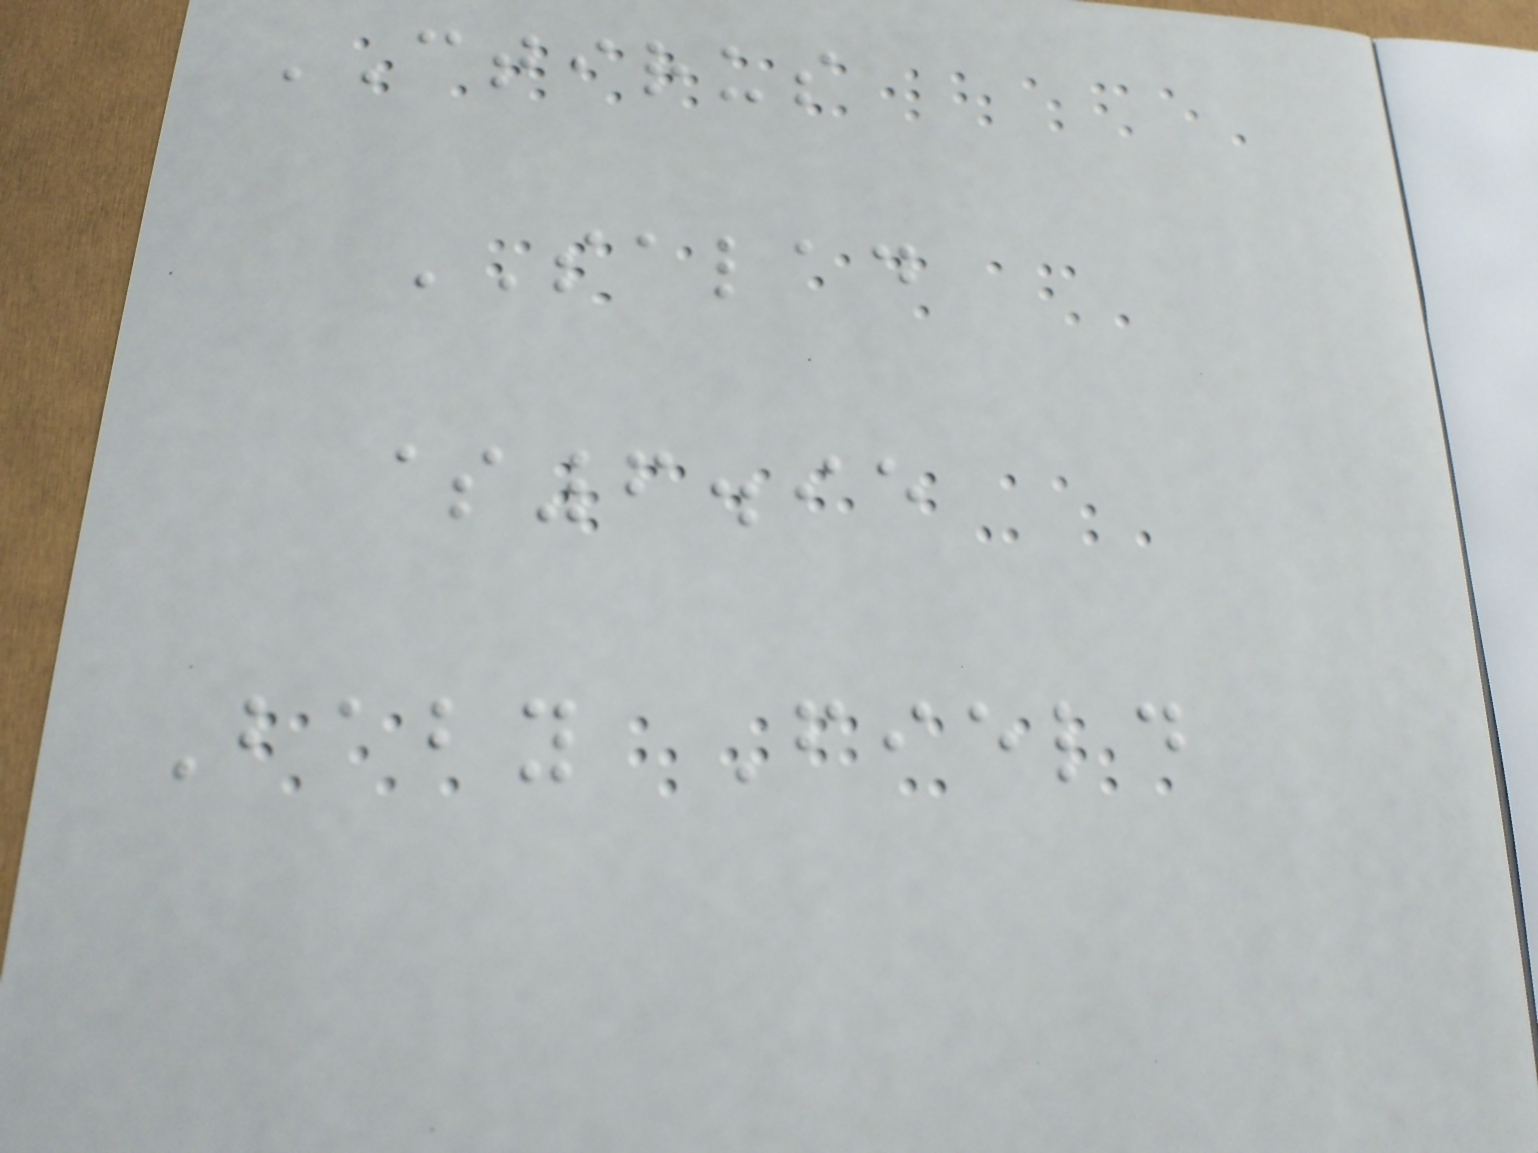CTIRUS
SALAD
$6.95
Baby Field
